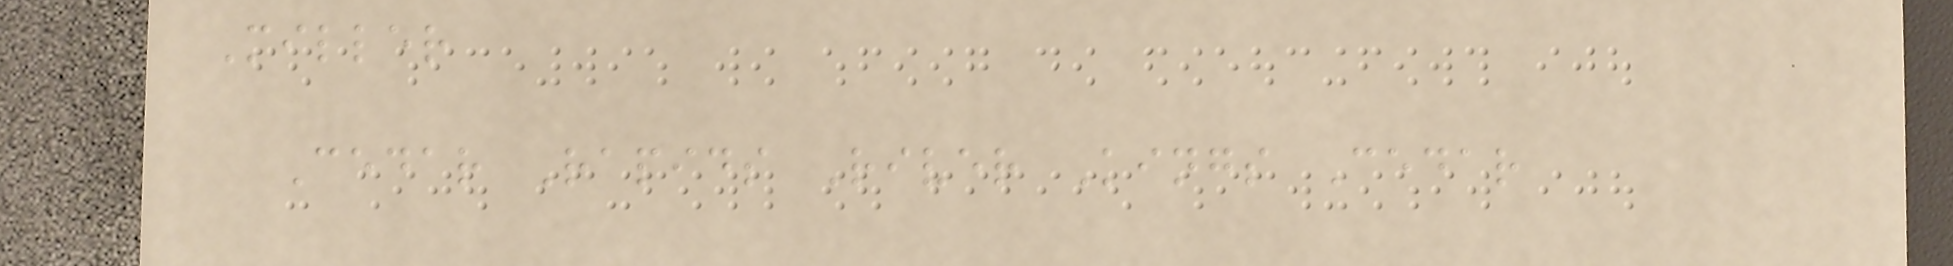Miller
Cedar Rapids River Kings Cedar
